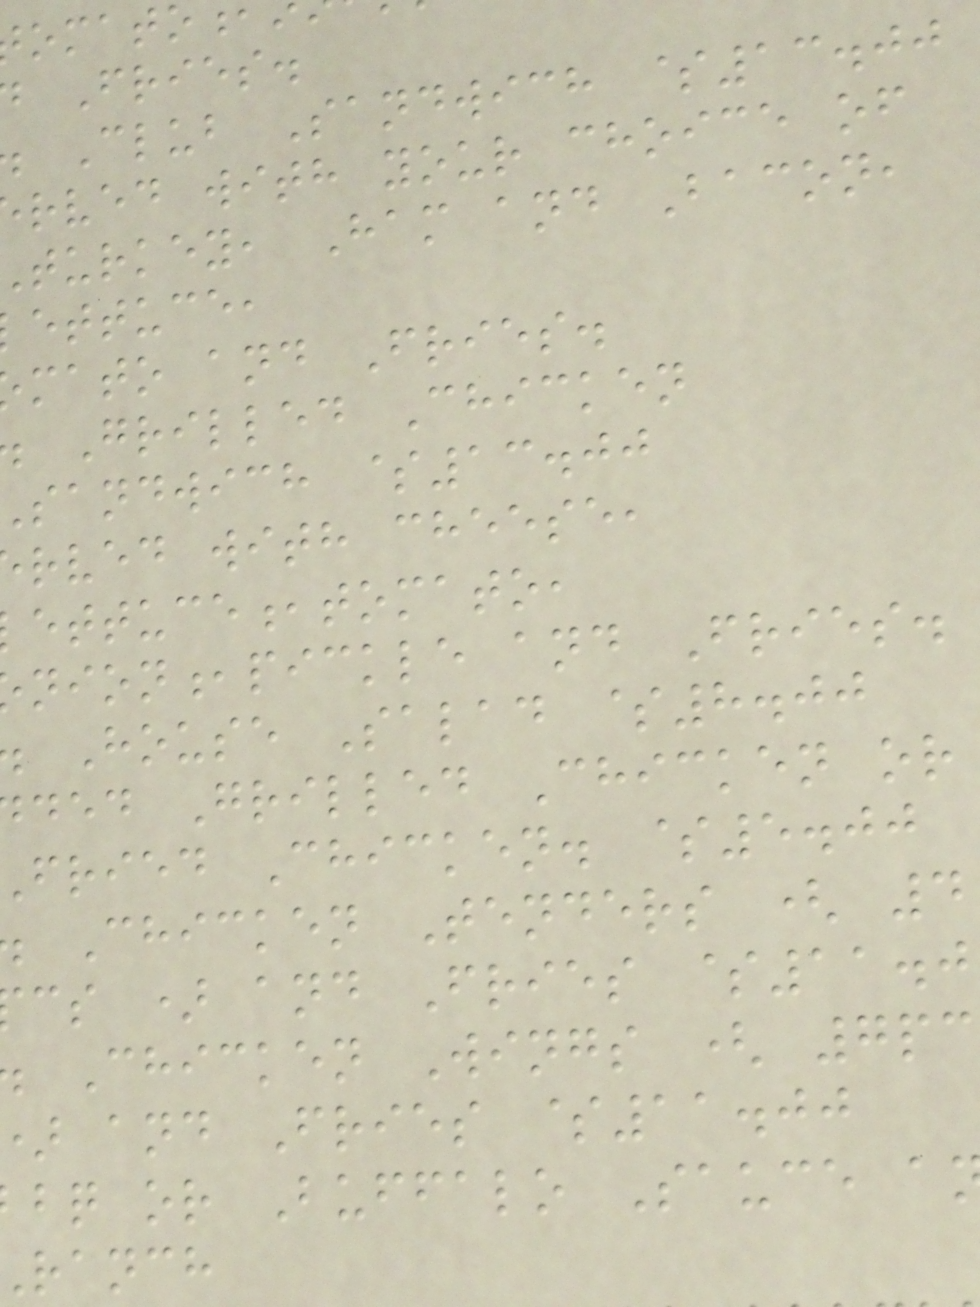Fries.
Club Sandwich $13.00
rved with your choice of
turkey, Ham and Bacon,
ettuce,
mato and Fries.
Grilled Chicken
sandwich $13.00
rved with cheese,
ettuce,tomato,
nion,pickle and Fries.
House Salad $8.00
ded Grilled Chicken or
fried Chicken. $5.00
Chicken Tenders ( 4
cs ) and Fries $11.0
Chicken Wings ( 7pc
and Fries $11.00
bq or Buffalo Sauce a
ranch
